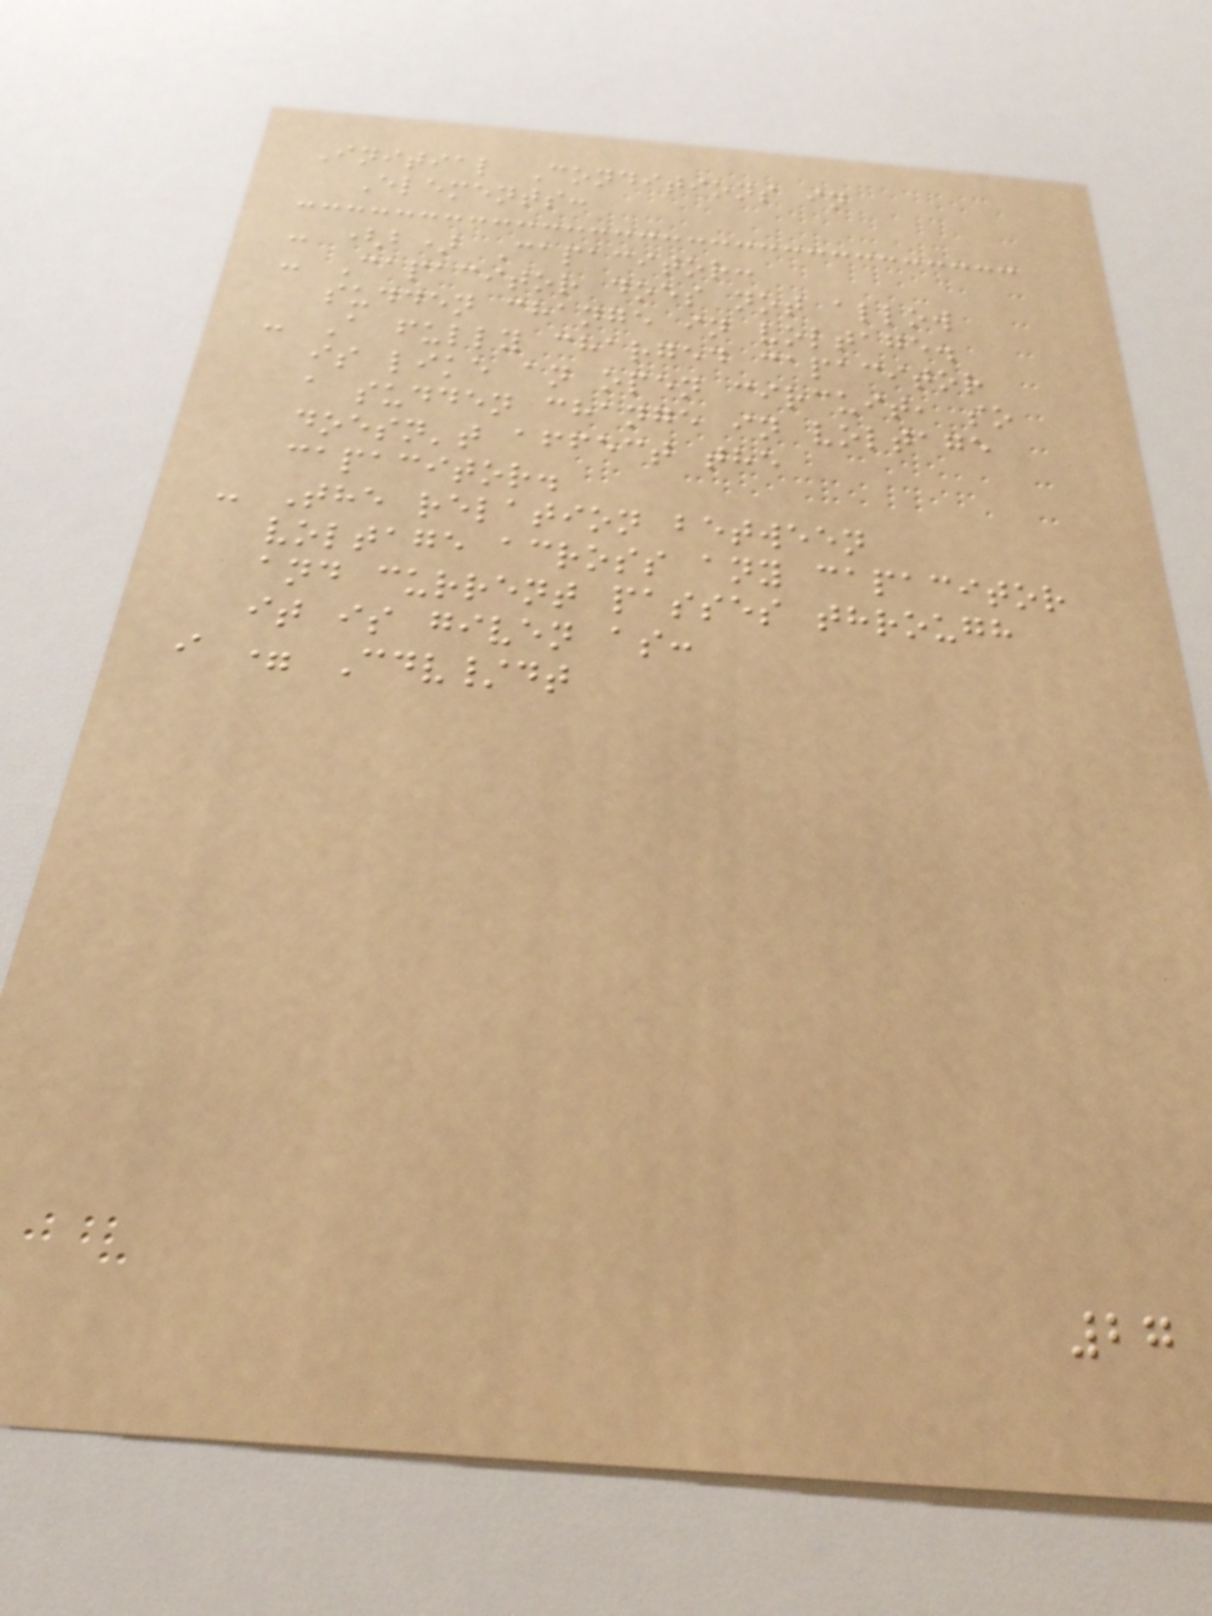Initial Conditions in
Elements:
- (b) Capacitor:
- Capacitor does not allow
sudden change in voltage.
- A fully charged capacitor
is like an open circuit, so
a sudden change in voltage
doesn't affect the
capacitor.
- The relation between
voltage across any capacitor
and current passes through
it is given as:
i = Cdv/dt
27
